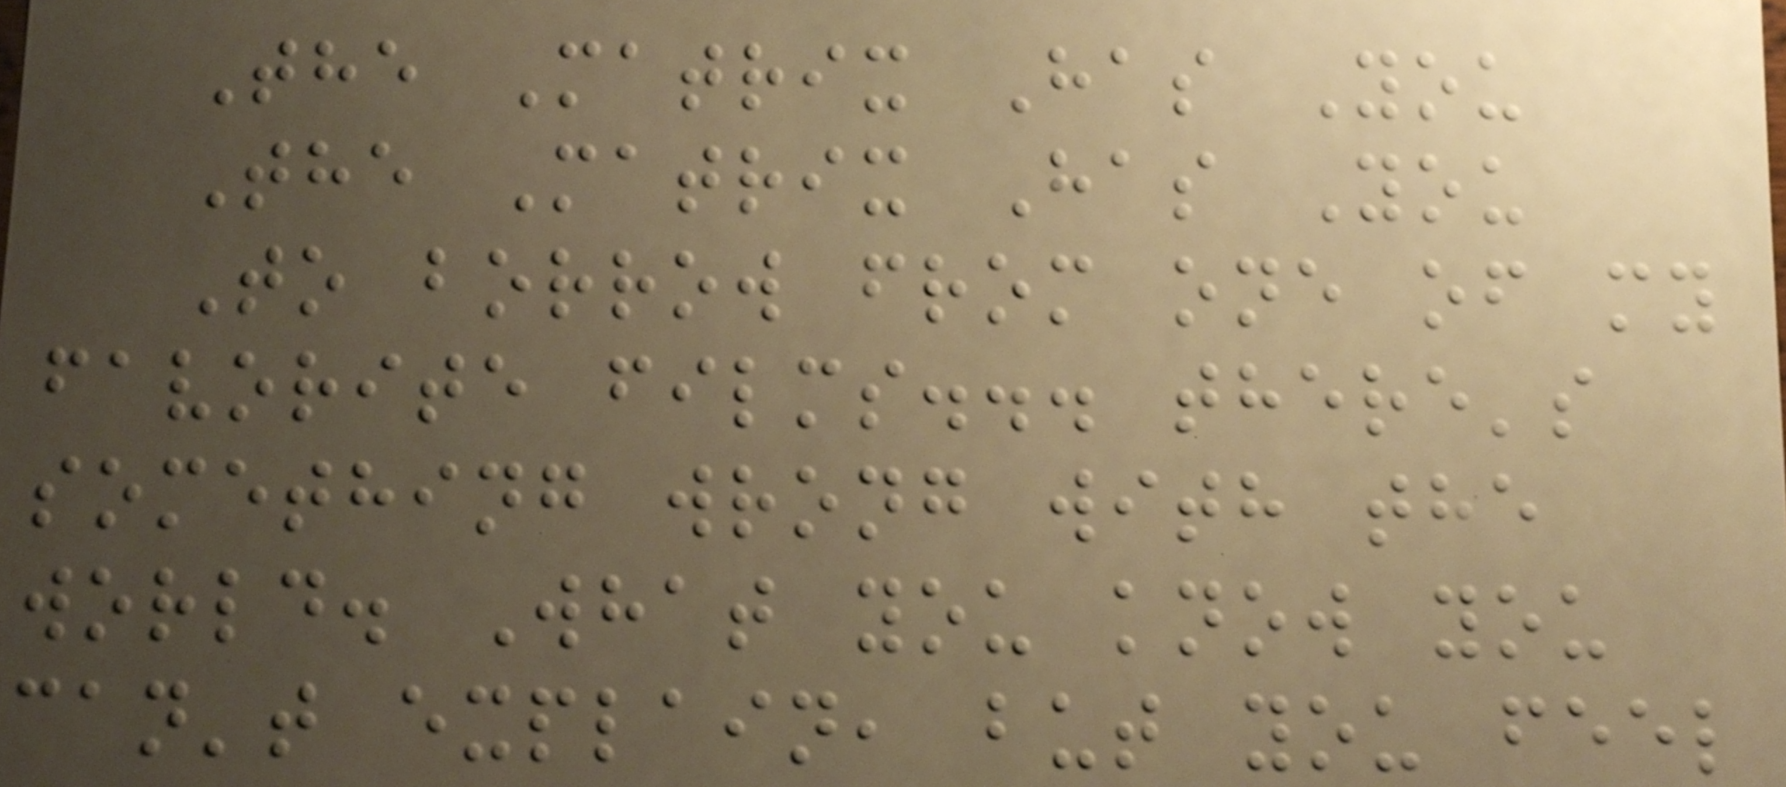The Matrix Has You
The Matrix Has You
To borrow from one of my
favorite films... there's
something wrong with the
world. What you know you
can't explain, but you feel
